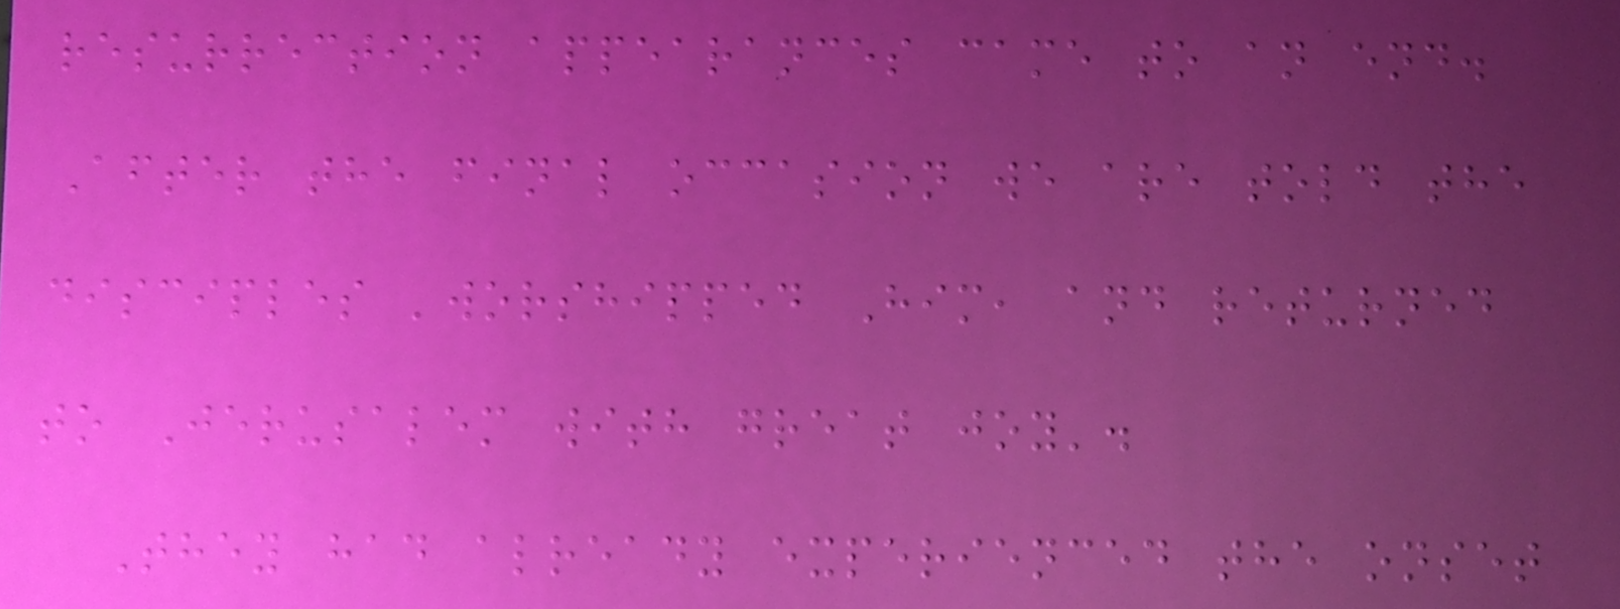resurrection appearances came to an end.
After the final occasion we are told the
disciples 'worshipped Him, and returned
to Jerusalem with great joy'.
They had already experienced the onset
